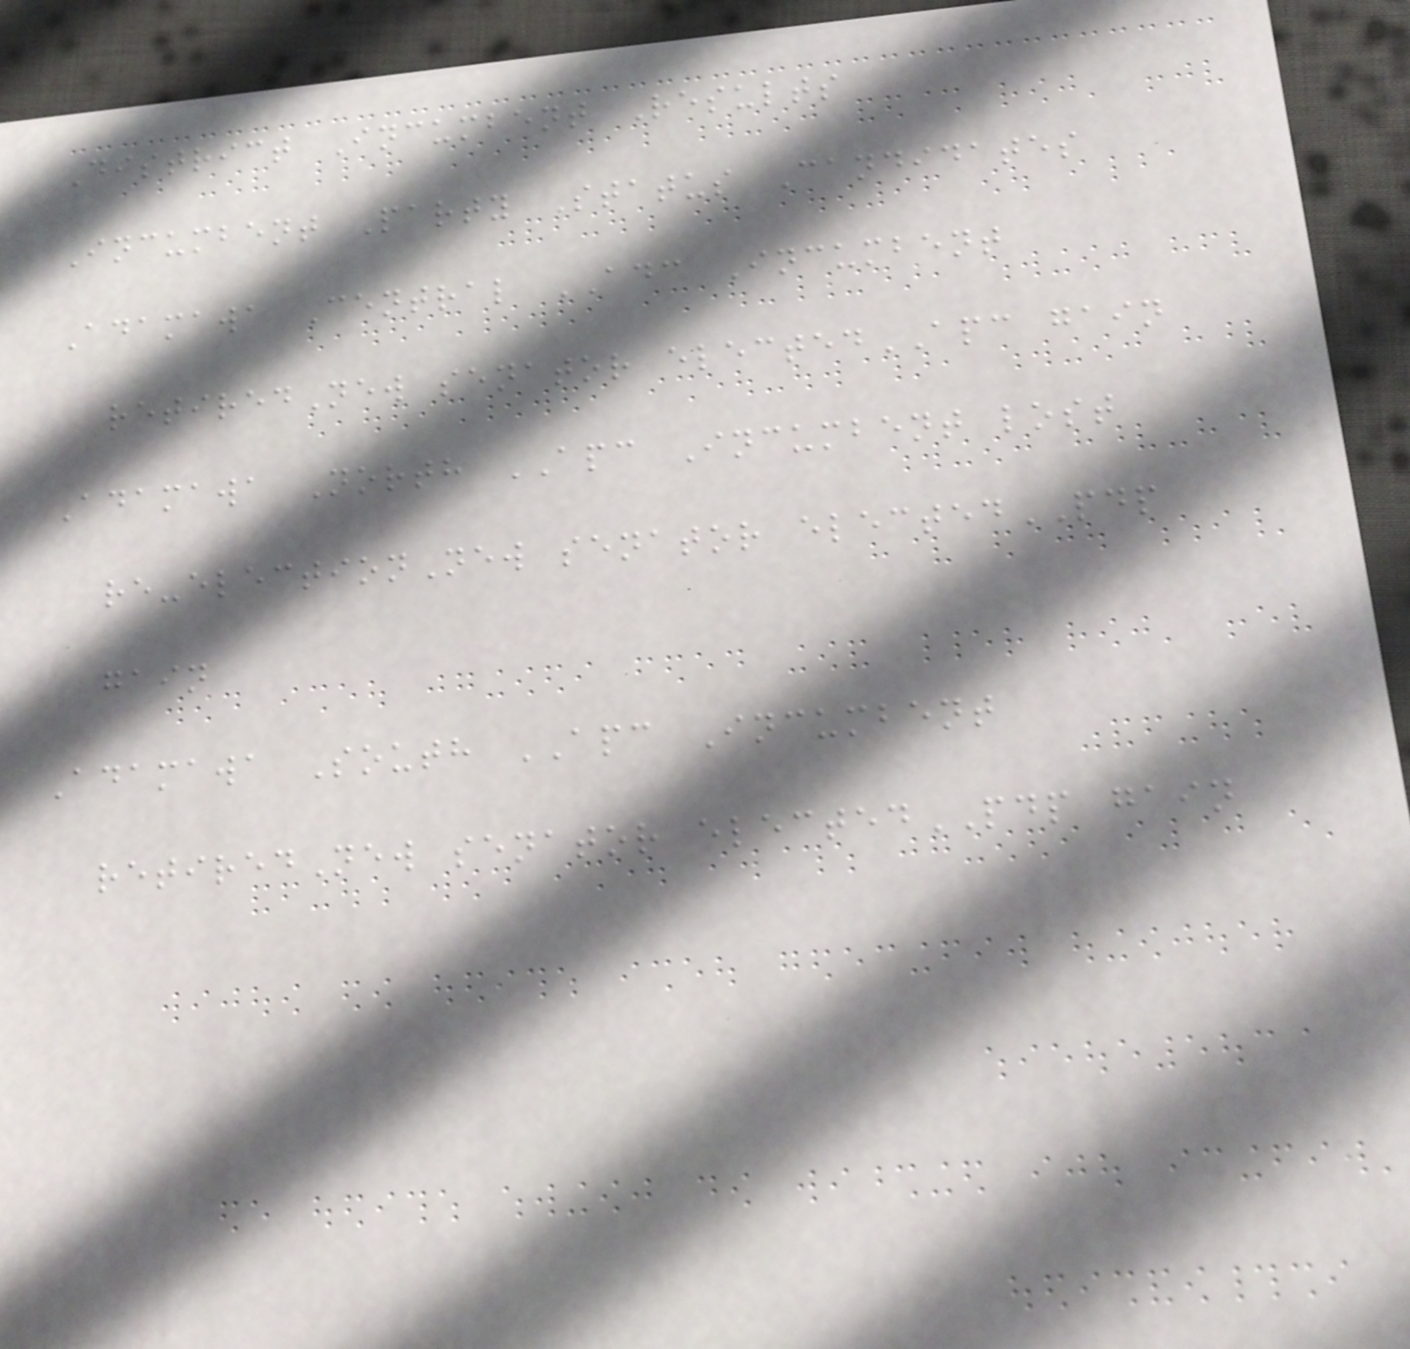District Incumbent Results
Incumbent Party Status Candidates
Adamawa Central ADC Incumbent
retiredNew senator electedAPC gain
Adamawa North APC Incumbent lost
re-electionNew senator electedPDP
gain
Adamawa South APC Incumbent
retiredNew senator electedPDP gain
